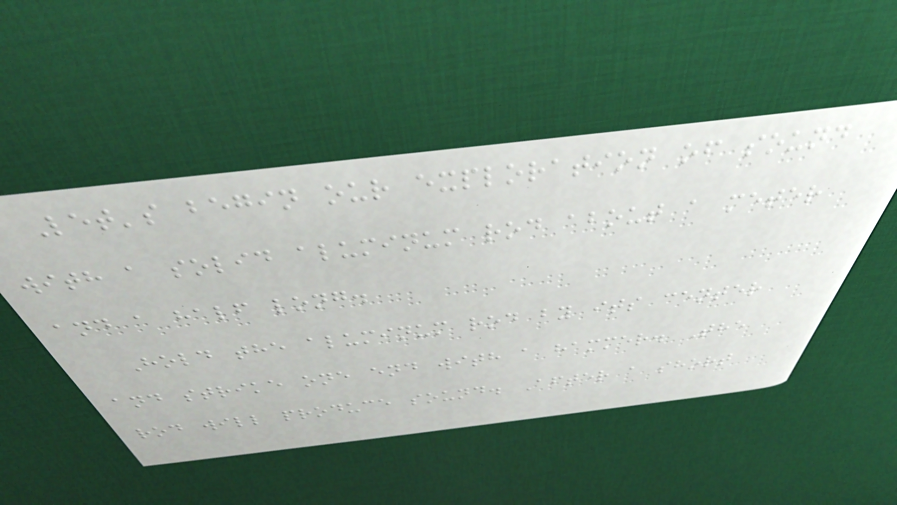Let's begin our exploration of sound
with a solid aluminum rod about a meter
and a half long.
Hold the aluminum rod by its center
and strike one end with a hammer. The
rod will produce sound. After a short
